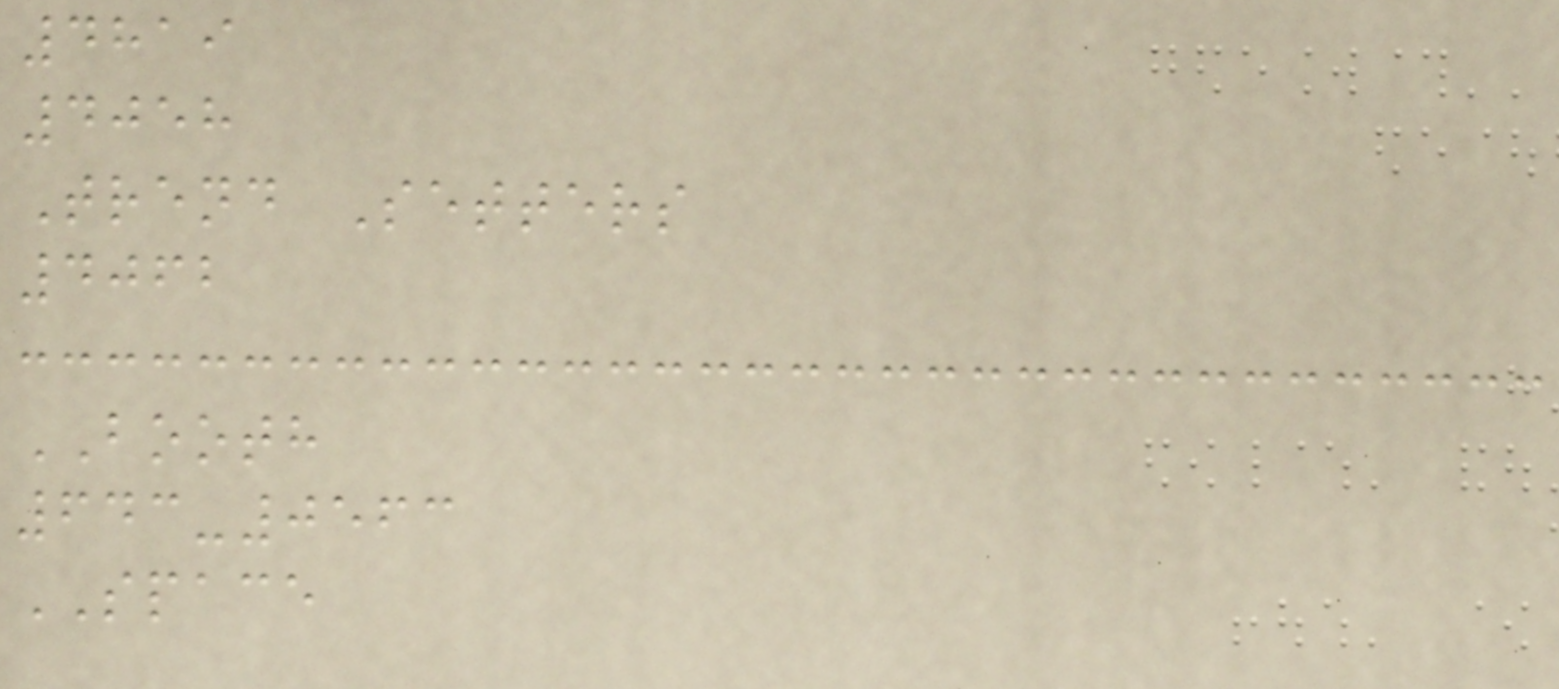4819
4058
Trend Setters
4062
BOOTH
643-0563
SPACE
